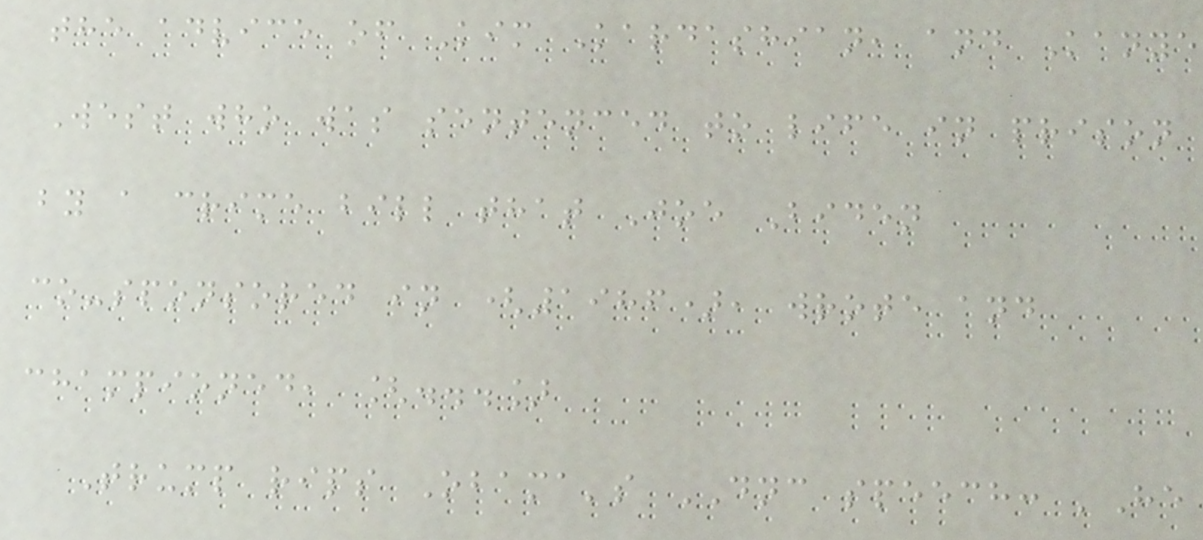the advice of Kim Kardashian, and Kanye
West who was sentenced to life in prison
by a crime bill that Joe Biden
co-sponsored in (1986), wrote and
championed, [...]
Trump rips Obama's DNC speech: 'He
